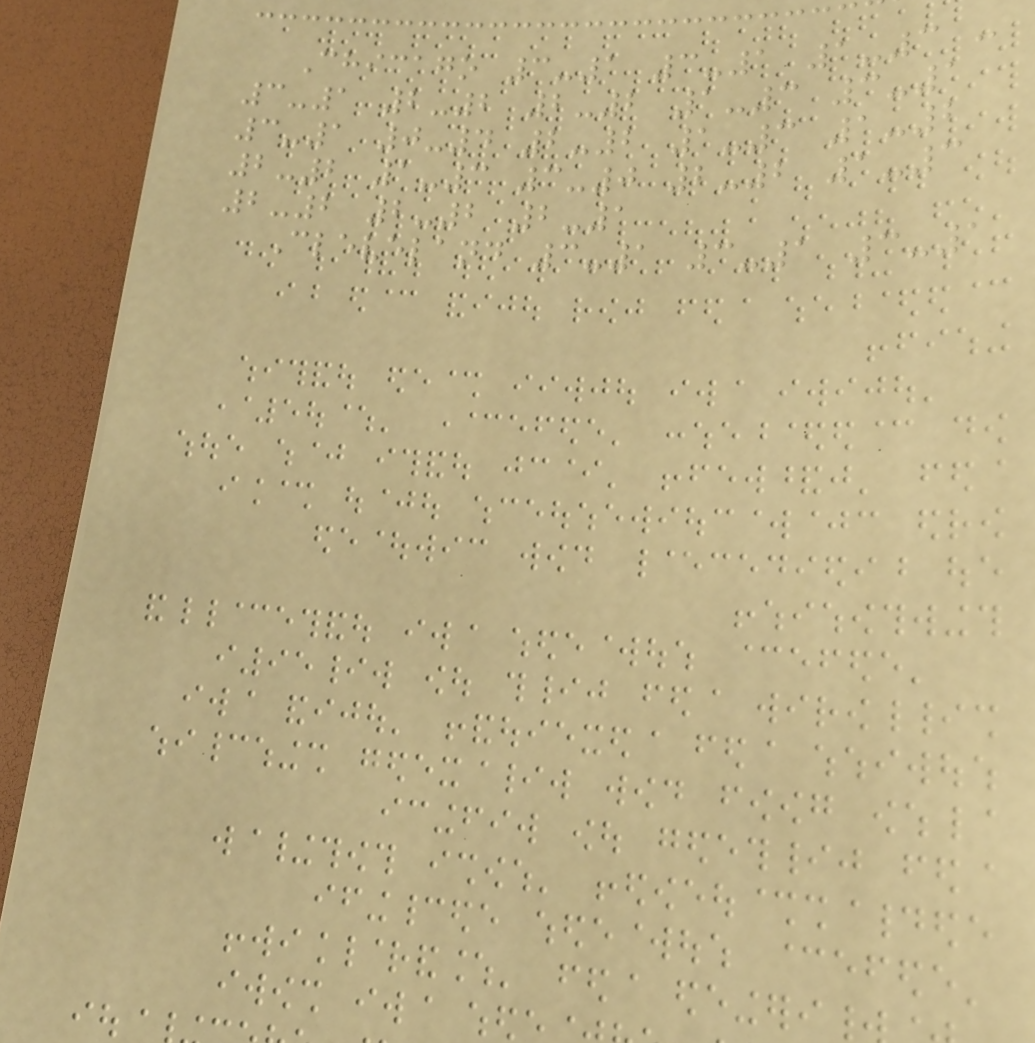Chicago 3-1 3-1 1-3 -
3-1 2-2 2-2 1-3 3-1
3-1 0-4 2-2 1-3 1-2
2-2 1-3 3-0 2-2 1-3
2-2 2-2 2-1
Cleveland 3-1 3-1 3-1
